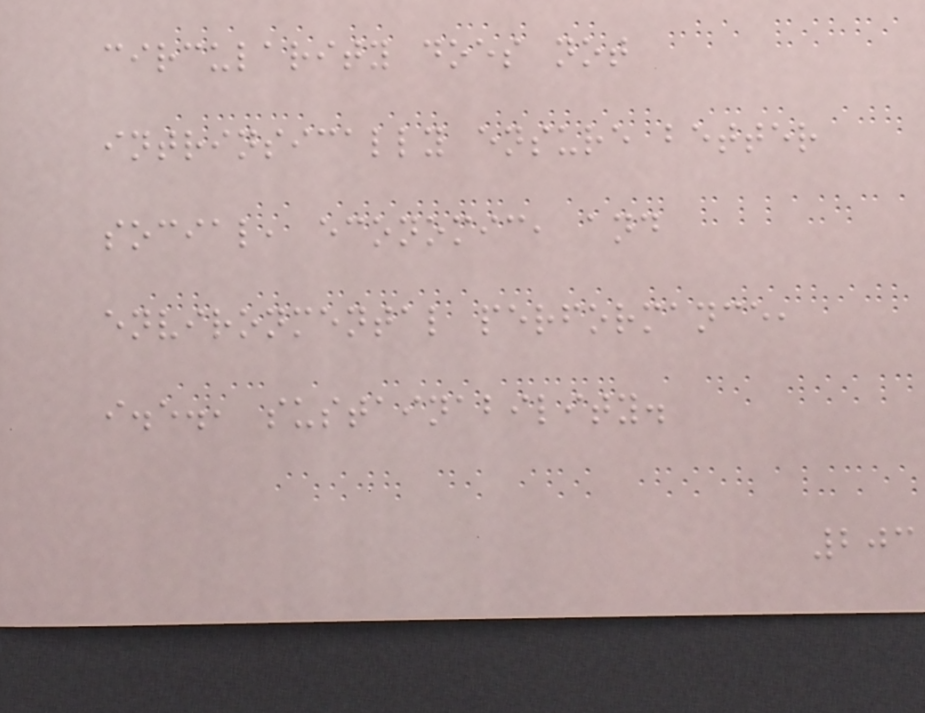circularity does not
intrinsically ensure better
social, economic, and
environmental performance,
i.e., sustainability.
203
